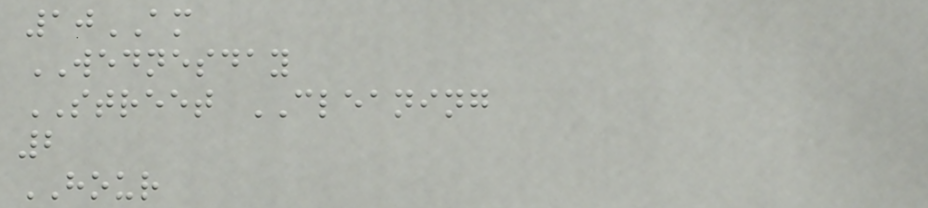10AM
WEDNESDAY
STREET CLEANING
2
HOUR
